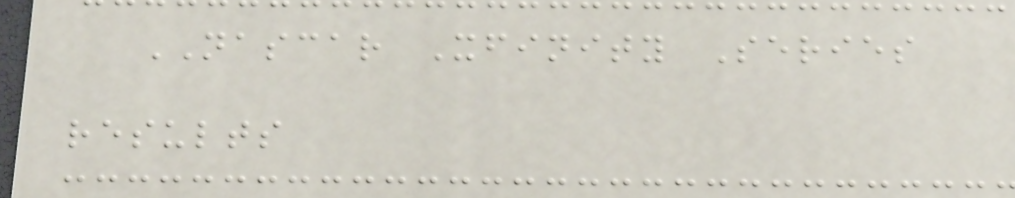NASCAR Xfinity Series
results
